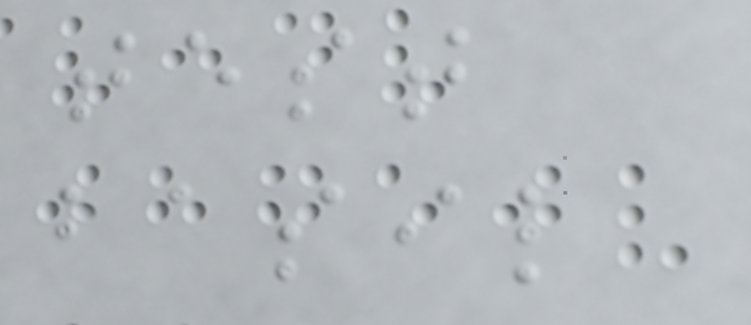test
basil
